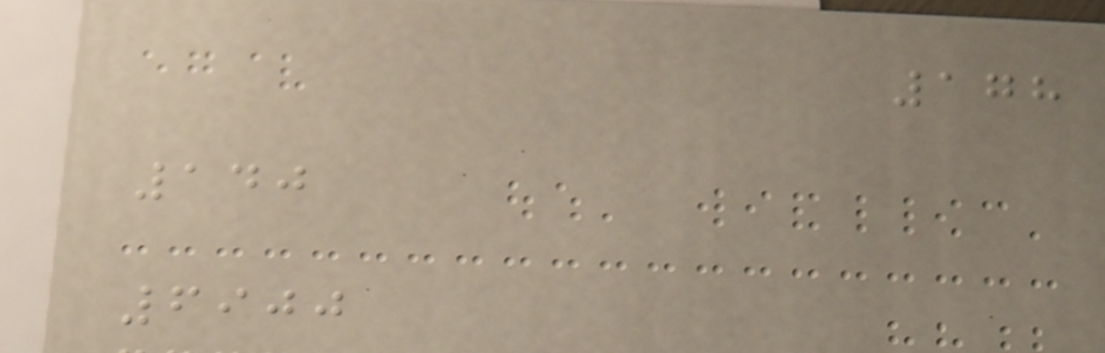178
140
6900
